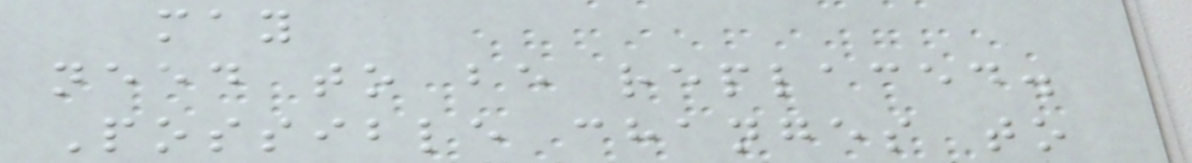may
need to be replaced.
Possible changes to
